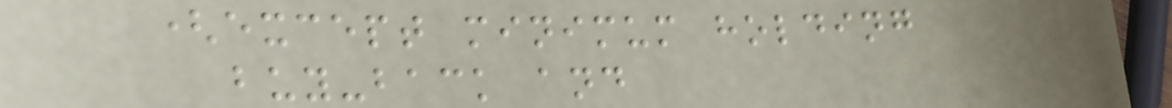(except minimum holding
buy-back and
